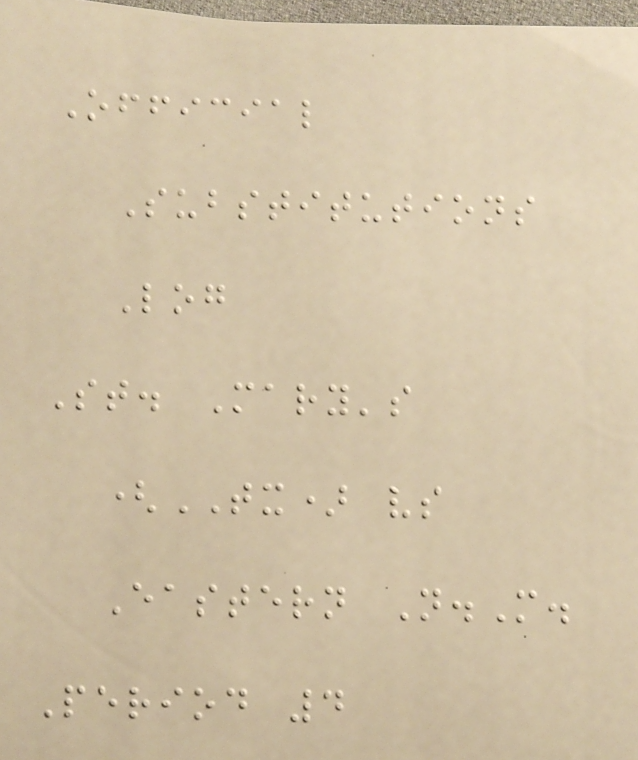Official
Substitutions
Log
St. Mary's
(TX) vs
Eastern N.M.
Period 4
